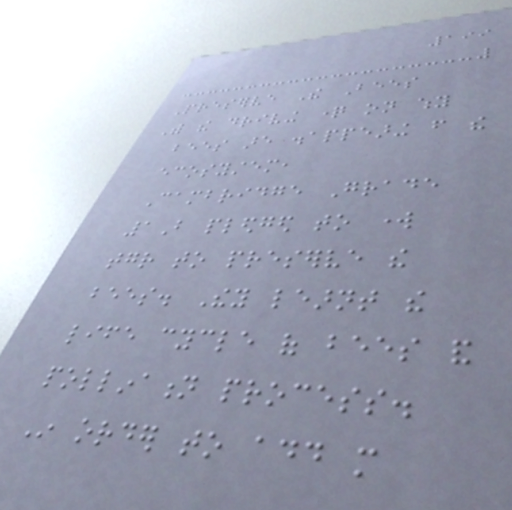199
Preserve The Bees
With the driving question on why
bees are disappearing from the
ecosystem,
Cambridge Grade
1B pledged to work
together to preserve the
bees. They learnt the
life cycle of bees and
pollination process.
In order to add more
